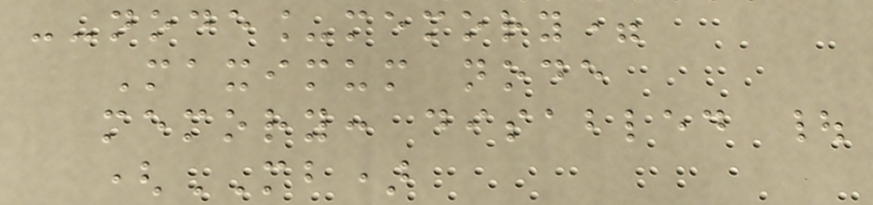--node_memory=
Maximum node
memory: disabled |
(MB)
